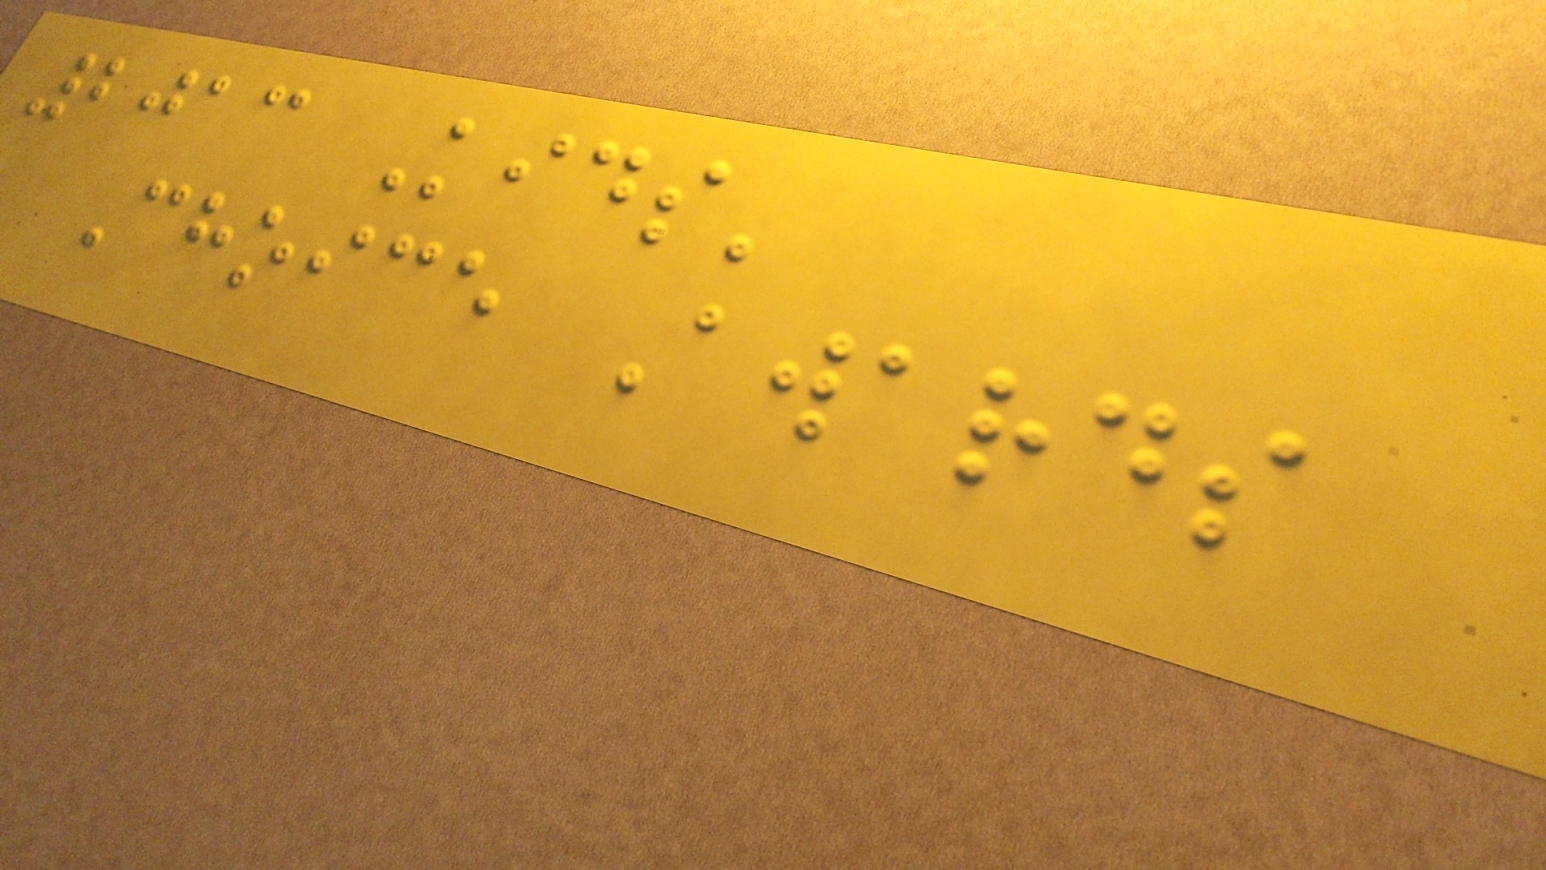2013 Kids'
Choice Awards
